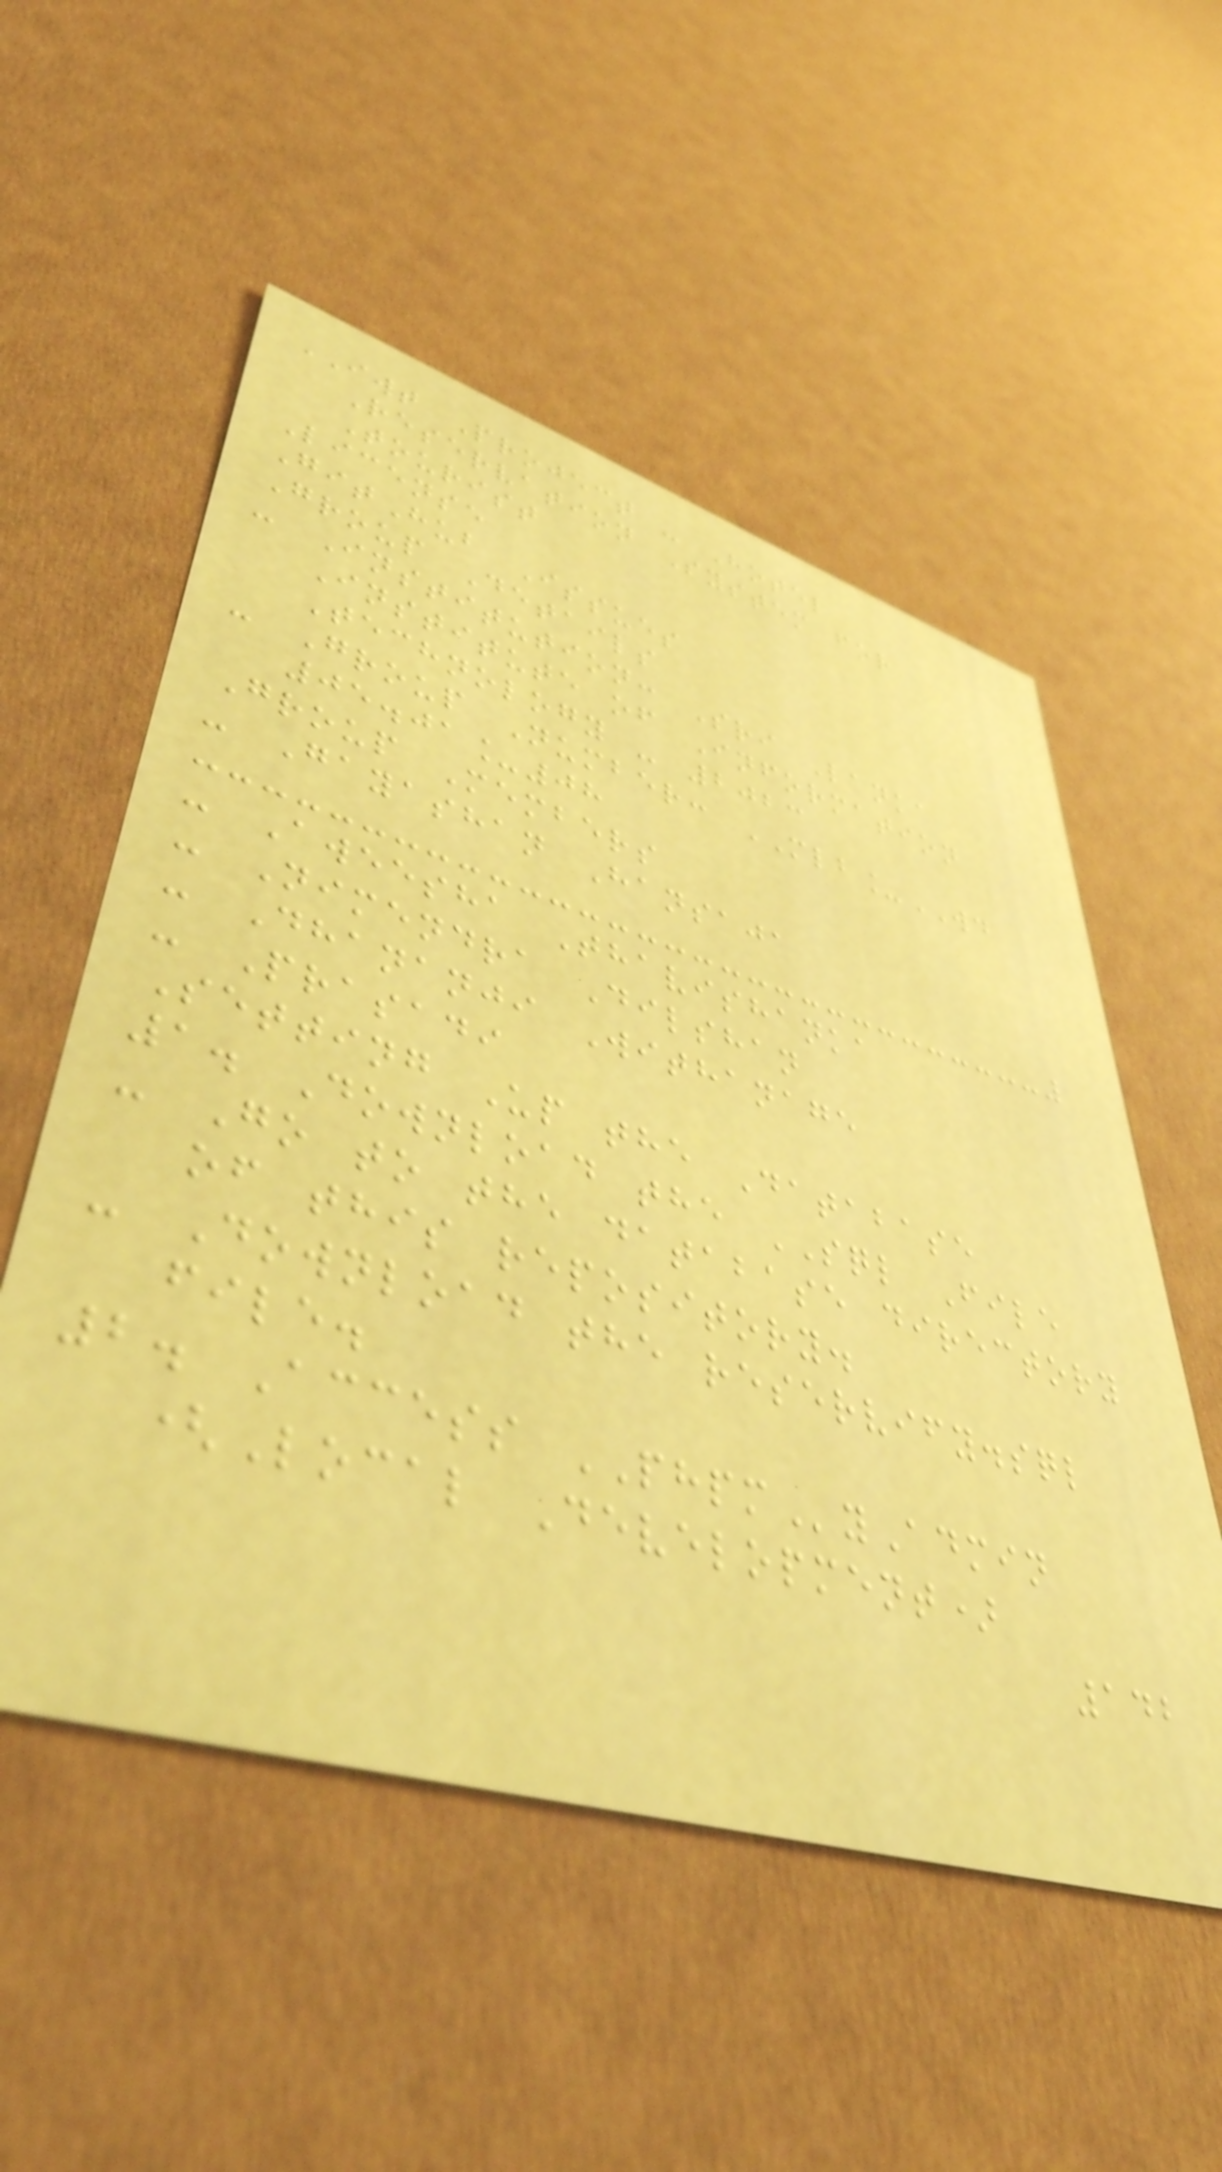IWT Project - Hotel
Reservation System for
Tourist
License
GitHub Issues
Group Details
- Institution: Sri Lanka
Institute of Information
Technology - 2023
- Group Number: MLB_WD
05.01_08
Group Members
- Gayashan Hansaja
- Aweesha Thavishanka
- Nimendra Dilshan
- Dhananji Withanage
- Prasadi
Setting Up the Database
1. Download the SQL File
- Go to the database directory
of this repository.
- Download the reservify.sql
file.
2. Access PHPMyAdmin
(Local Development)
142
